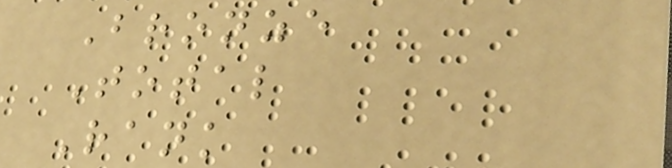Bronze
Total
Rank
